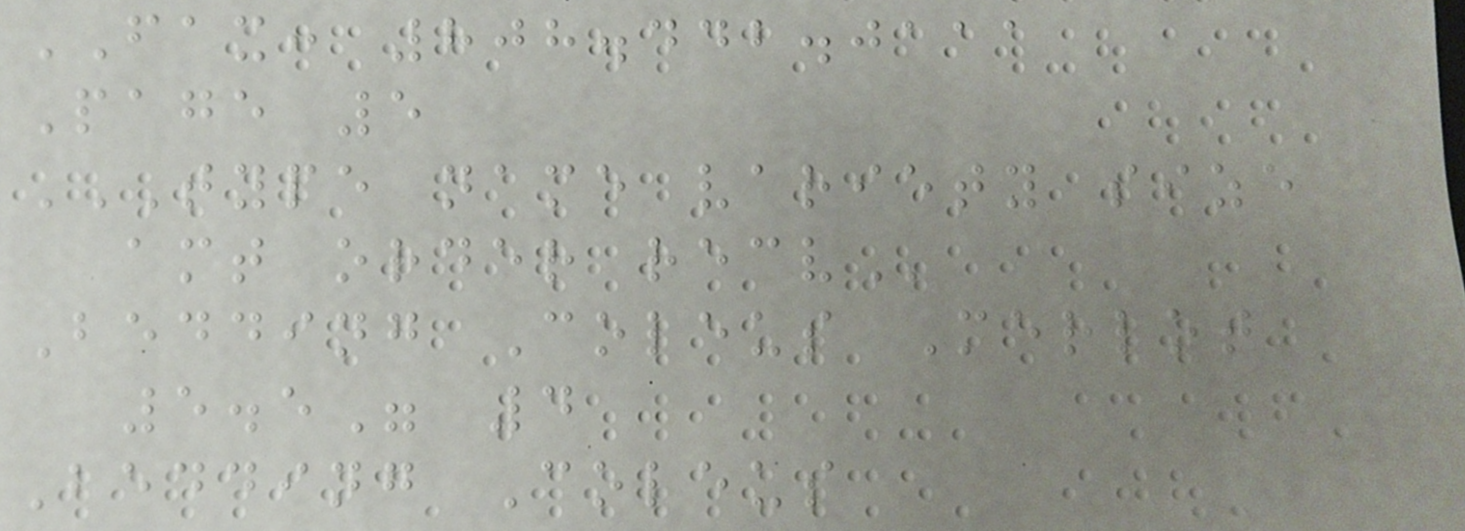FAX: 808.442.0111
Page 5
TYPE NAME VARIETY SIZE
AMT ORDER RECV
Bedding Coleus Merlot
5.5" 4
Bedding Coleus
